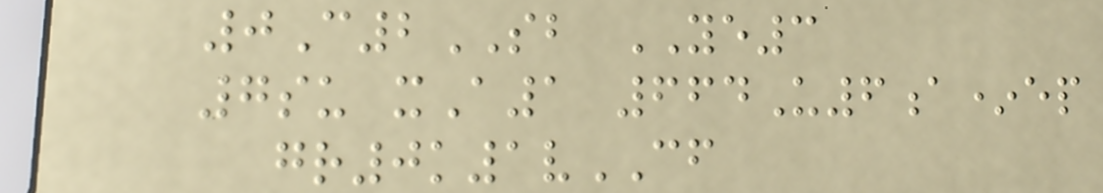0C2SB YE3
7su xA1 664U6a*ep
gr0k1vCF
